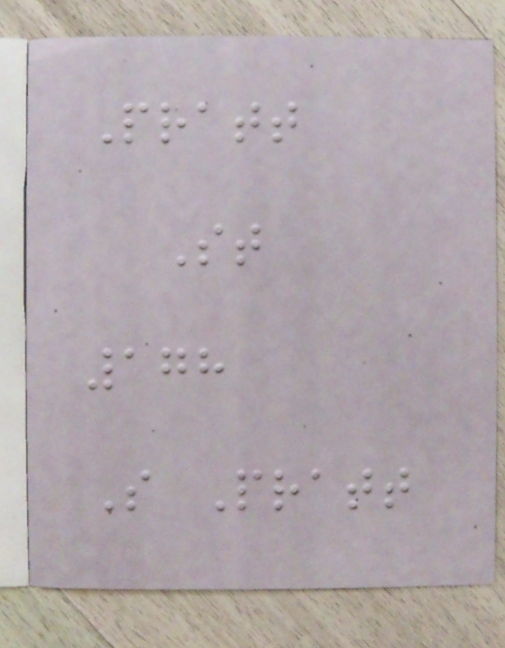Pratt
St
178
S Pratt
